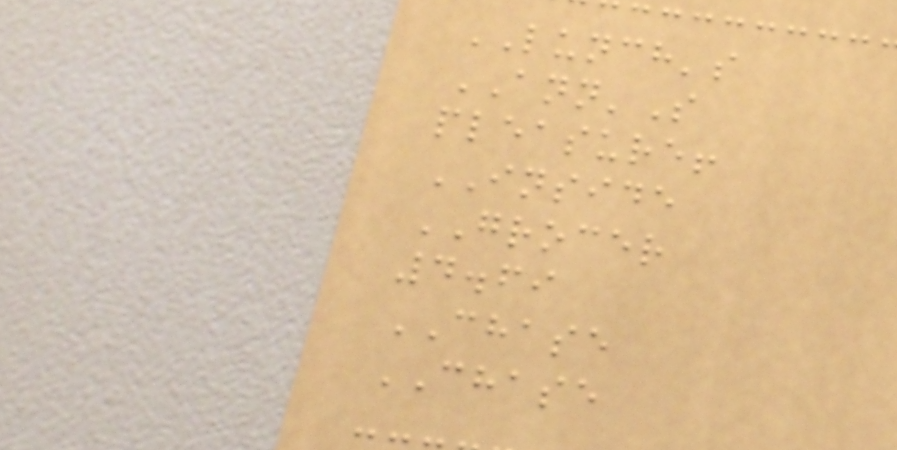LUNCH's
ANN'S
pleasure!
INSIDE
GROCER
4.69
CHASE
CHASE
